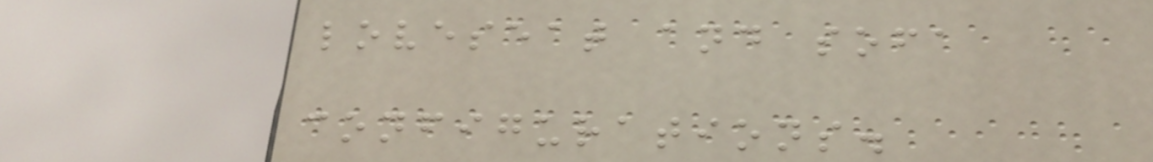loveseat and sofa
configurations.
